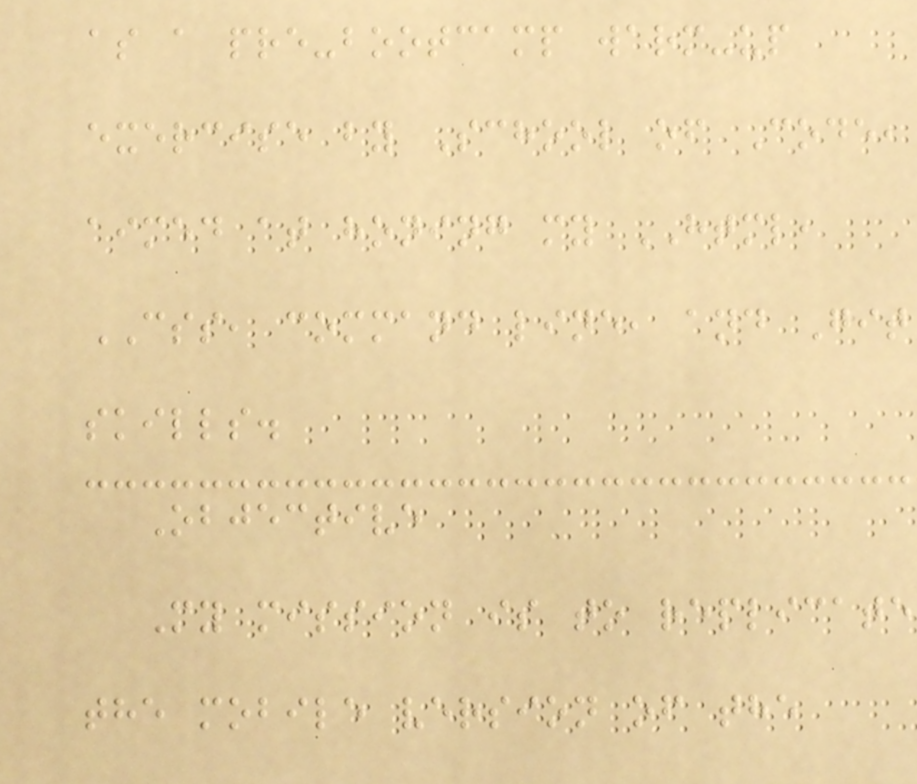as a pre-bootcamp warm-up
exercise by School of Code,
aimed at honing my HTML,
CSS, command line, and Git
skills.
Objective
My mission is to replicate
the mobile version of the
